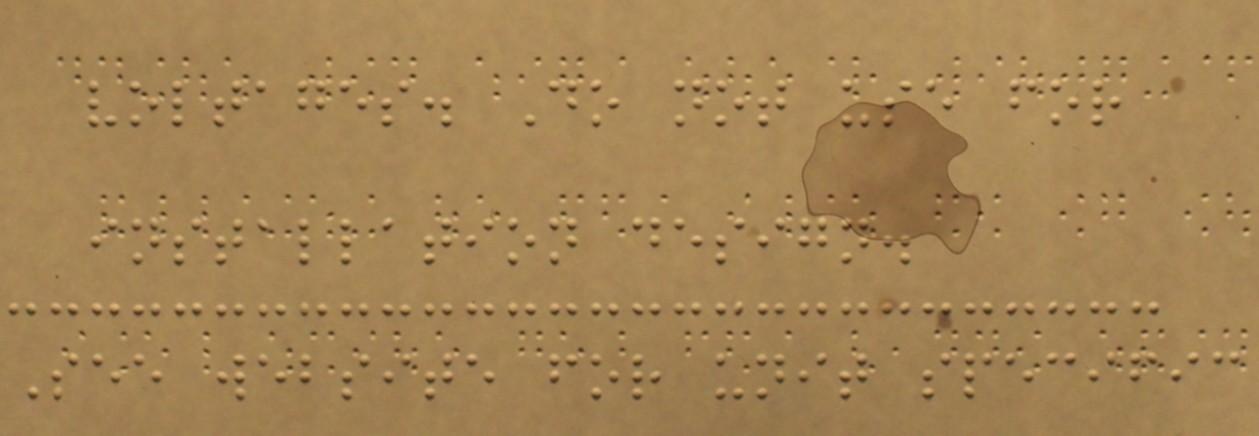voltages. Do not use for
installation design.
See website for unit specific
